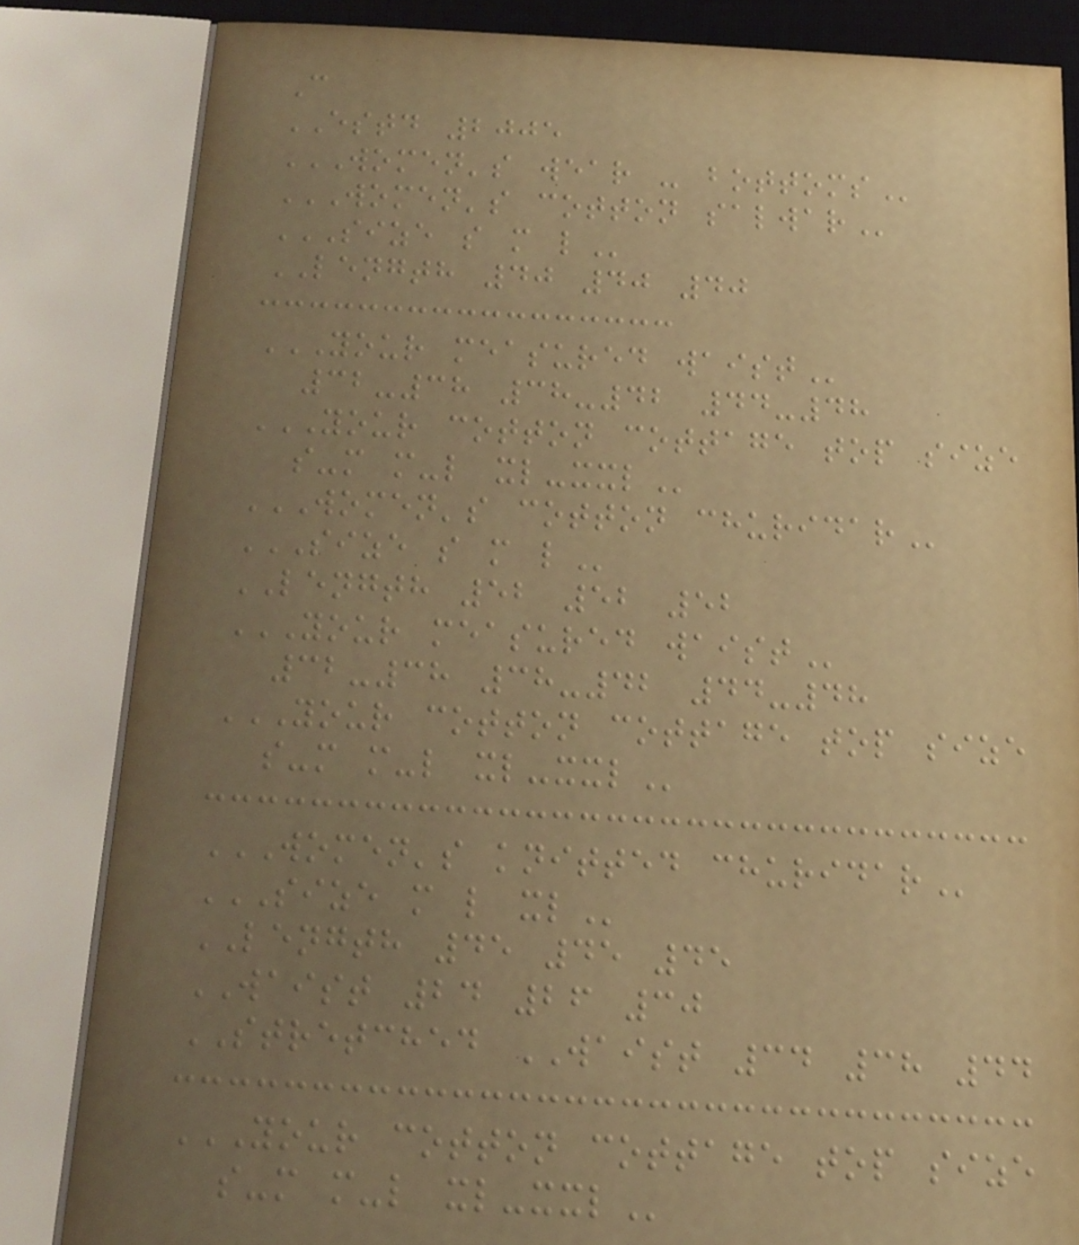C
ESTD 2005
WOMEN'S WEAR - BOTTOMS
WOMEN'S COTTON SALWAR
SIZE S M L
LENGTH 40 40 40
YOUR MEASURED WAIST
32-38 38-42 44-48
YOUR COTTON COTTAGE TOP SIZE
S-M M-L XL-XXL
WOMEN'S COTTON CHURIDAR
SIZE S M L
LENGTH 52 52 52
YOUR MEASURED WAIST
32-38 38-42 44-48
YOUR COTTON COTTAGE TOP SIZE
S-M M-L XL-XXL
WOMEN'S KNITTED CHURIDAR
SIZE M L XL
LENGTH 45 45 45
WAIST 24 26 30
STRETCHED WAIST 34 38 44
YOUR COTTON COTTAGE TOP SIZE
S-M M-L XL-XXL
